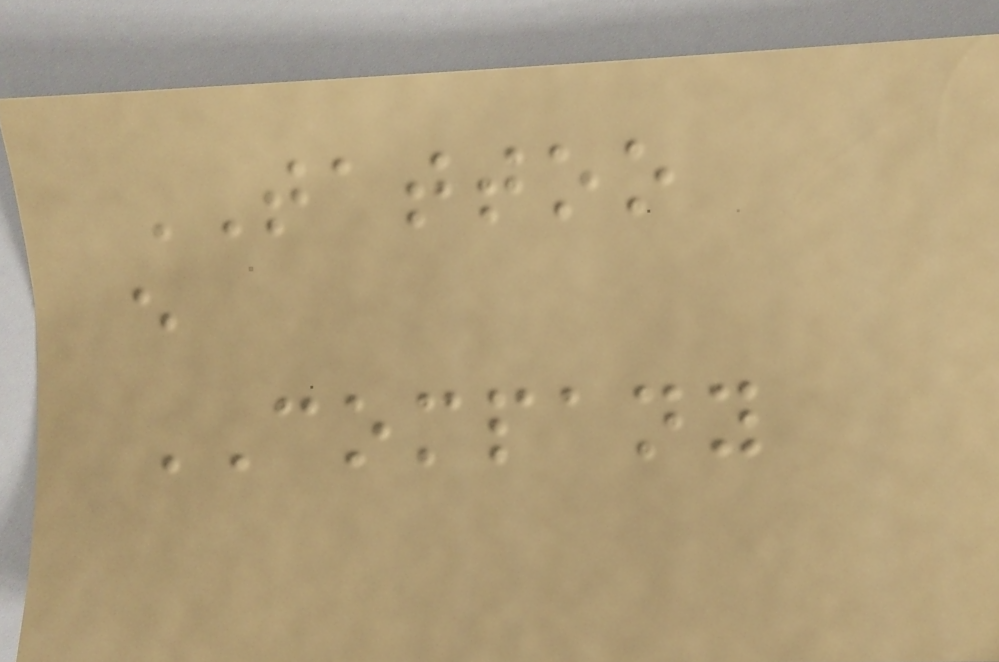TATTOO
e
COMPANY
